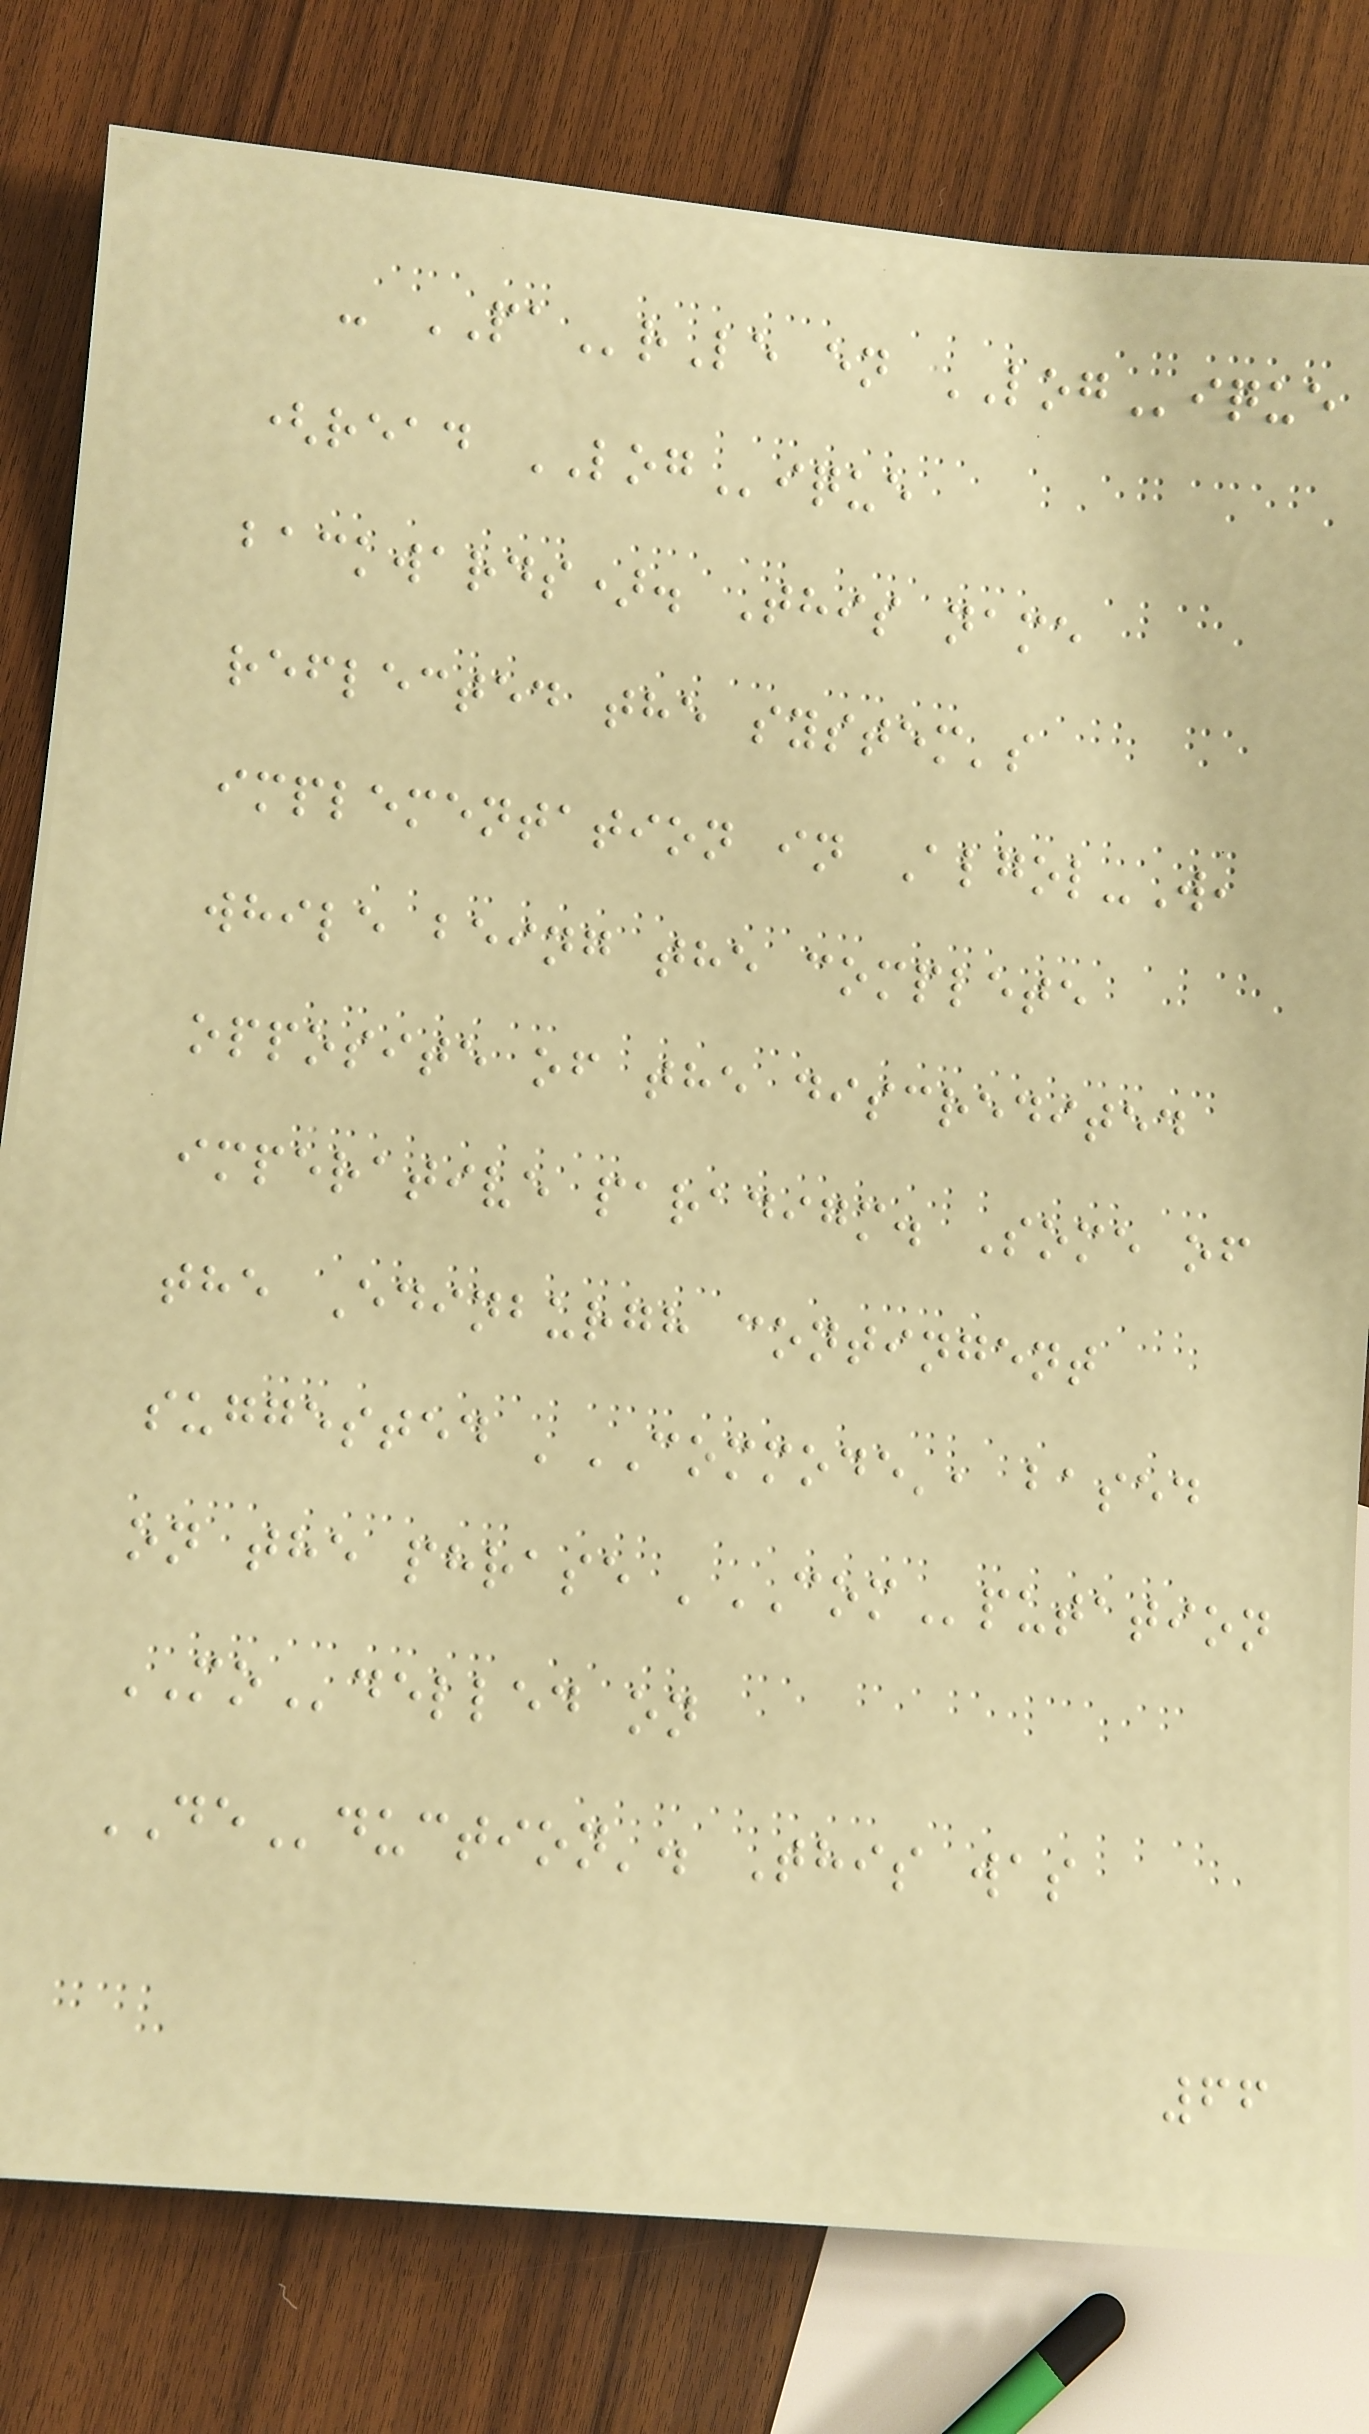- PArLe en LOGique
(read LOGique
backwards). This name
reflected the system's
implementation in Algol-W,
while being the complete
opposite of the discredited
imperative paradigm. Some of
the Edinburgh contingent
suggested 'COMMODE', based
on the phrase 'COMputation
MOdelled on
DEduction'. This was
66
